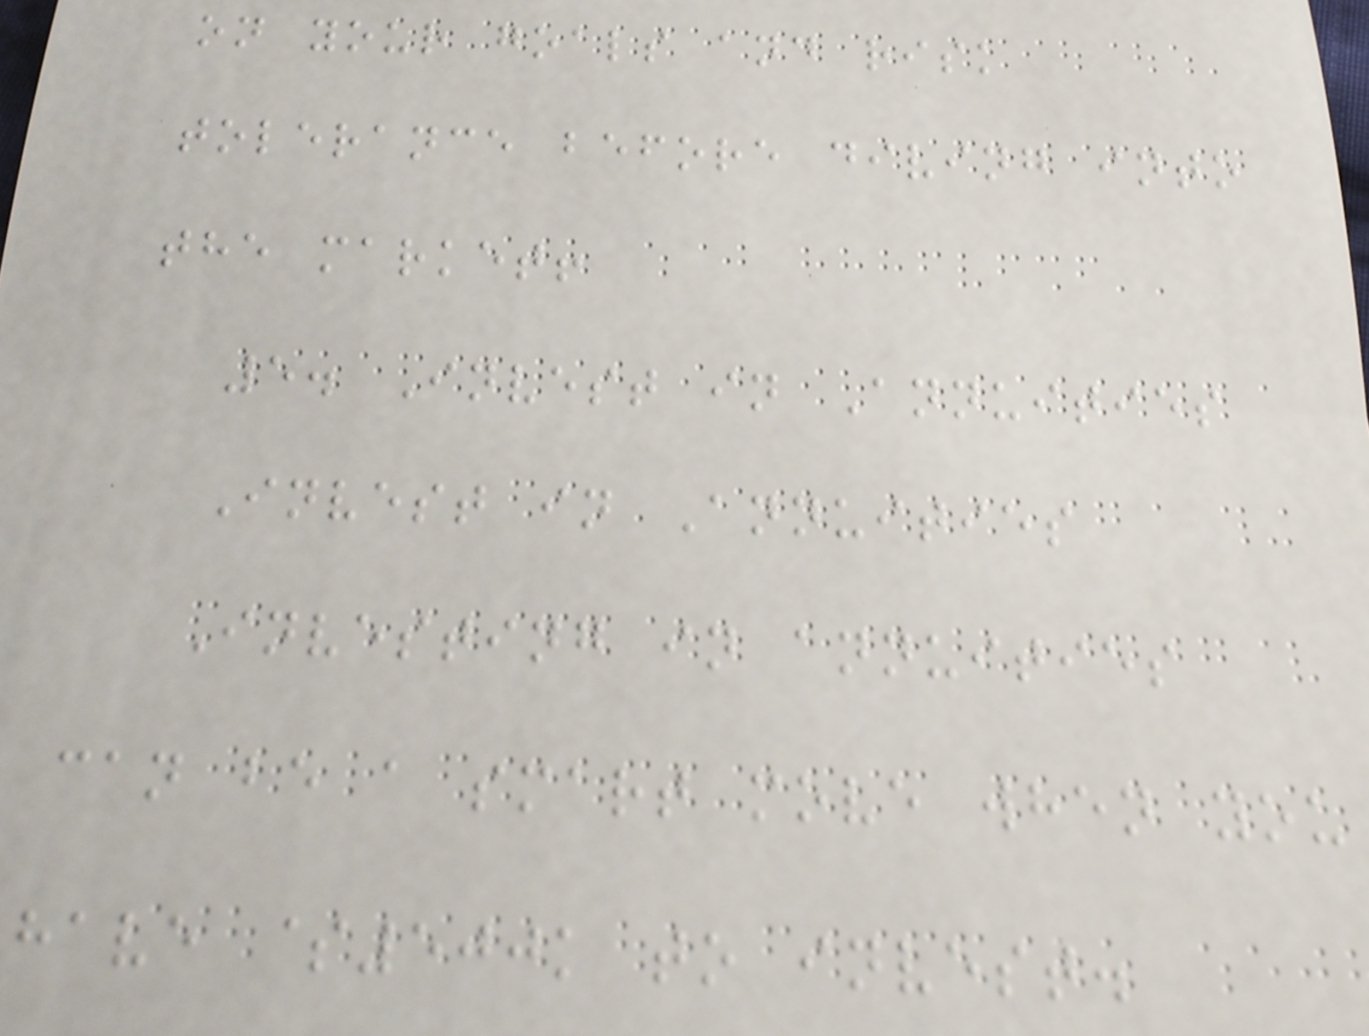on your goals and risk
tolerance before diving into
the market!
5. Invest in Annuities
Invest in Annuities
Investing in annuities
can be a smart move when you
have $500k to invest.
